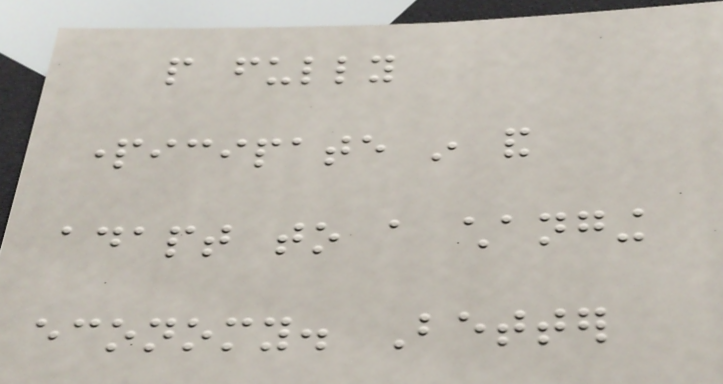people fully
participate in and
adapt to a changing
economy. Better
